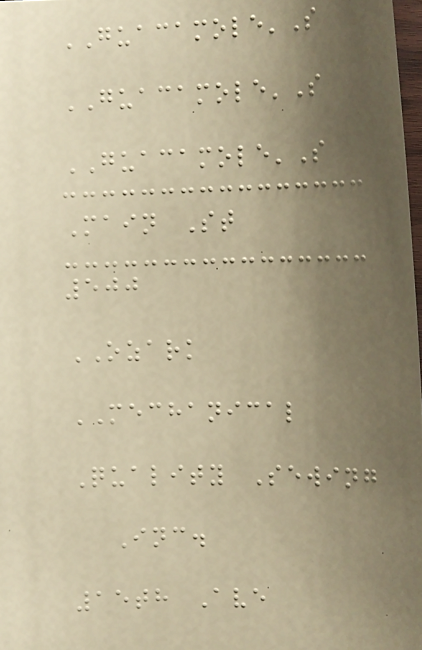GUACAMOLE'S
GUACAMOLE'S
GUACAMOLE'S
Main St
500
OZARK
MECHANICAL
Quality Sewing
Inc.
15th Ave
